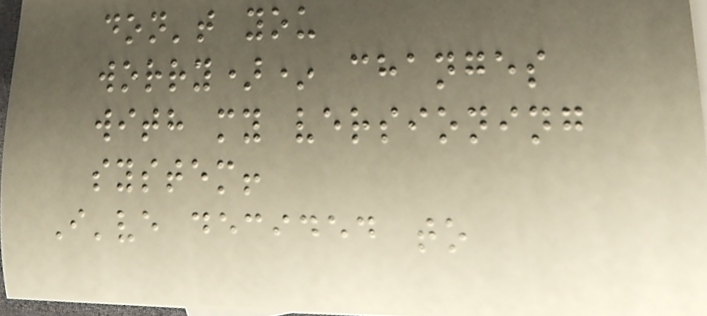don't you
worry)* changes
with my versioning
system!
I've decided to
